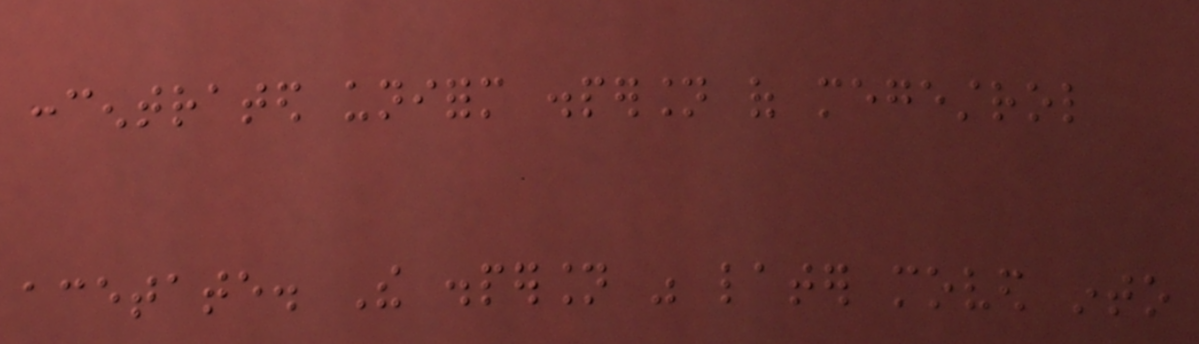concentrated uniform dispersion of megestrol
acetate. The dispersion was later moved into
